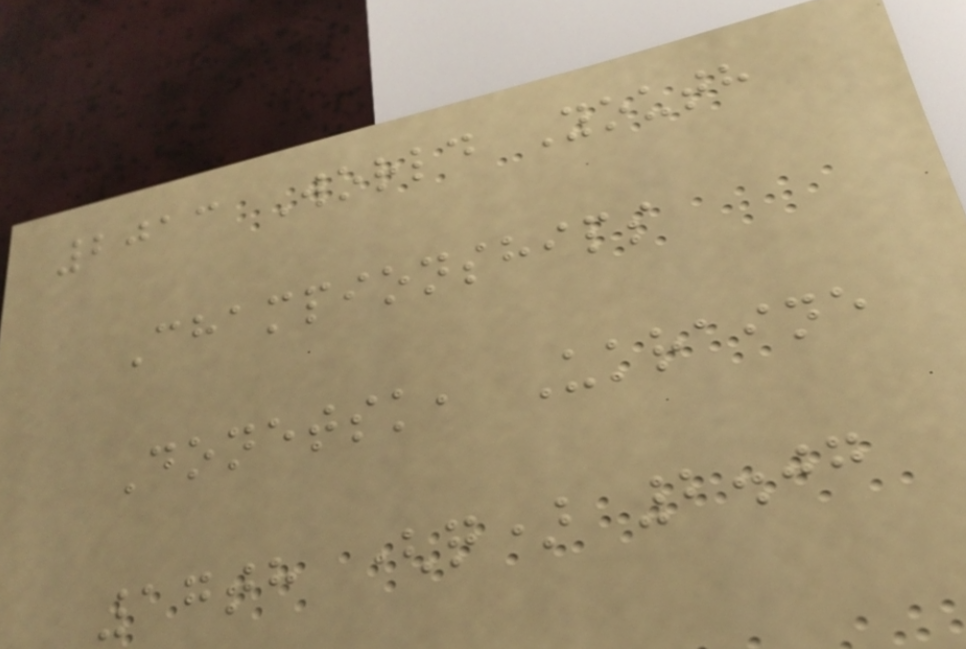2013 World Youth
Championships
Donetsk, Ukraine
17th (q) 2.07
